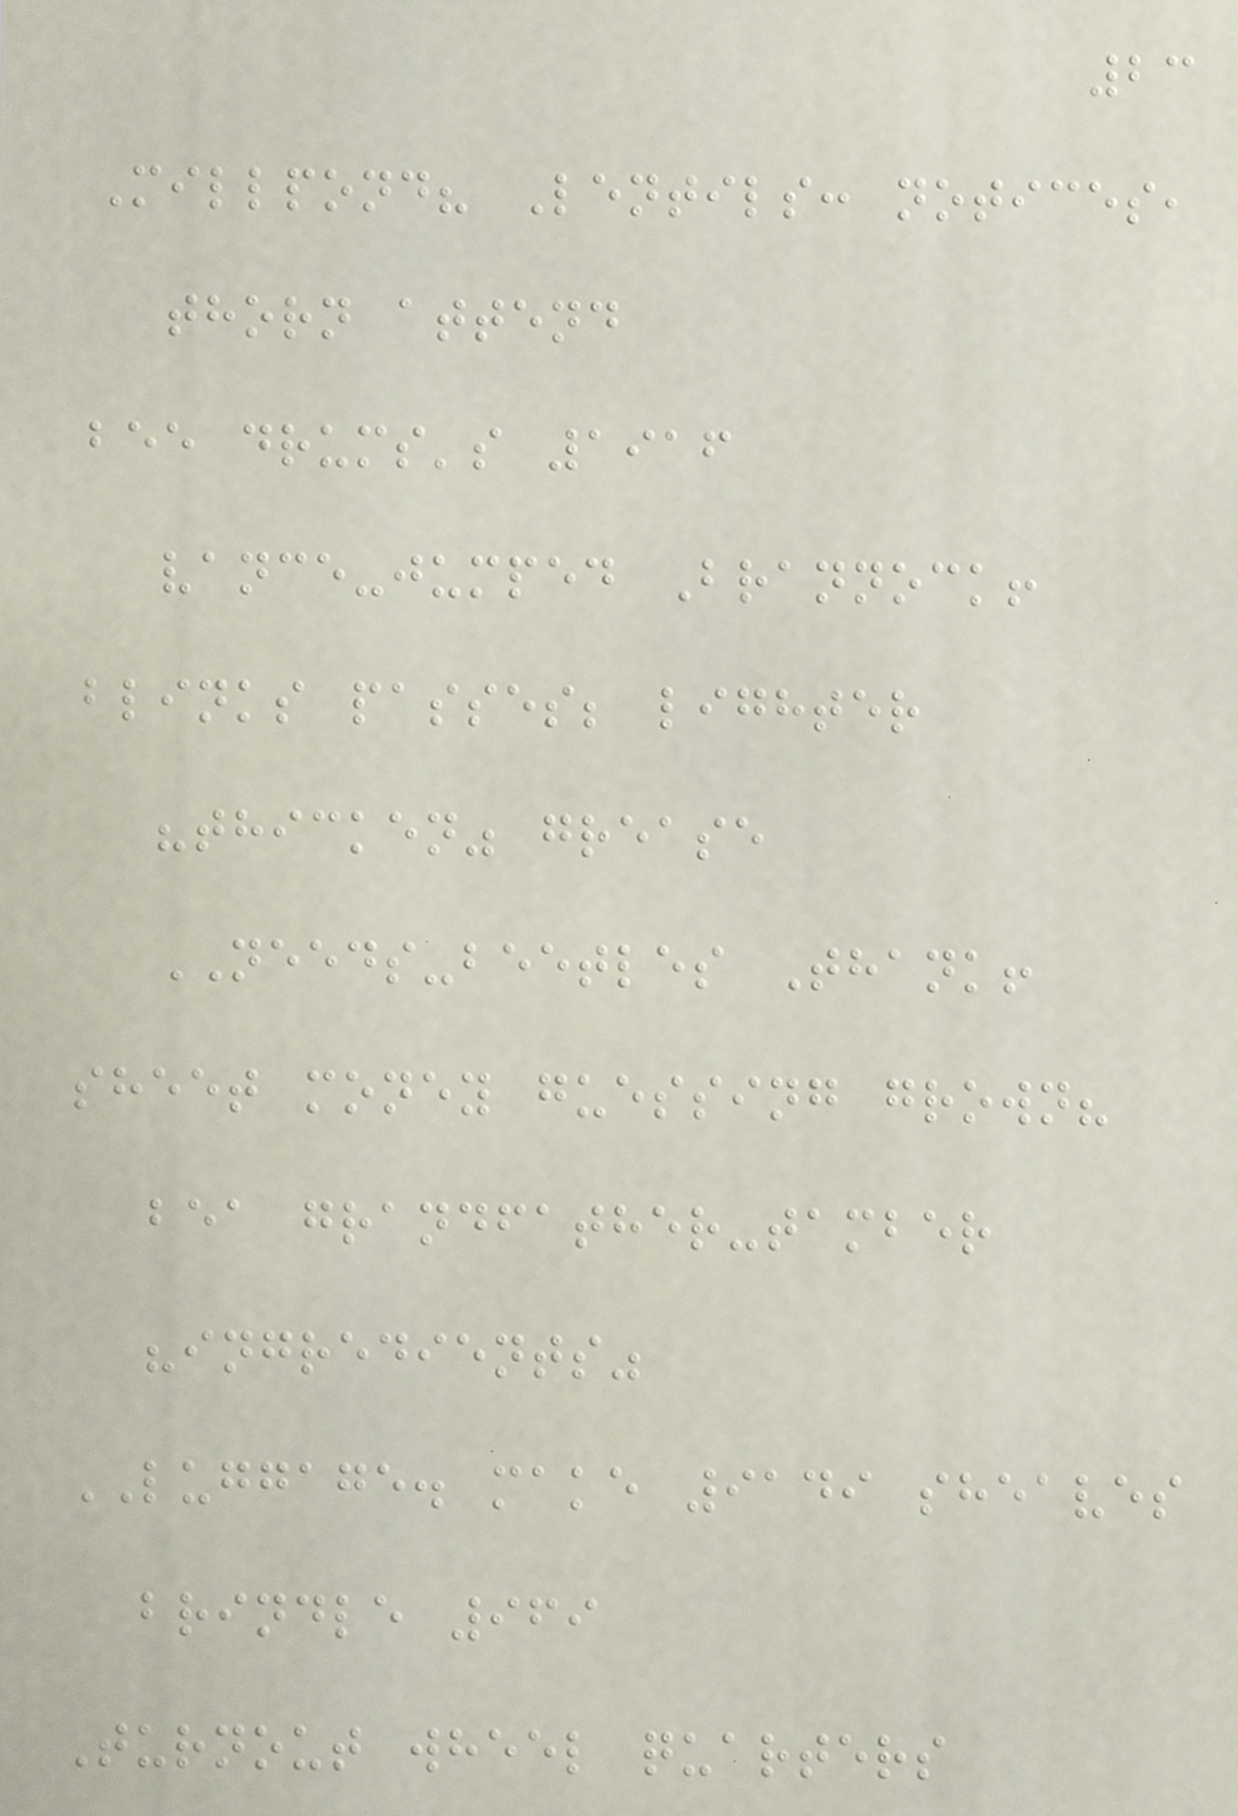23
Millpond? Lentils: notices,
thorn attend
bee drums's 1916
vance-jumped Brannock!
blinks passes; lighter
"thicken" grease
NEEDS-beetles Thank!
sheet money guessing grown?
bea grandfather-tamber
"ingredients"
LUGGAGE. make 9149 sheaves
brindle 969
Turnout wheel quarters
